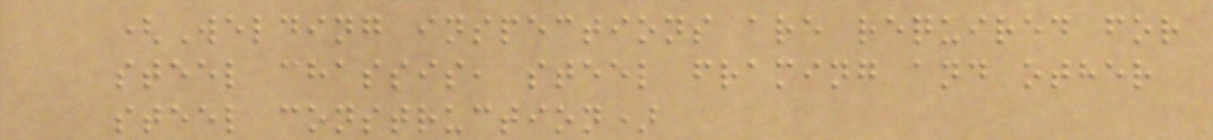(Welding inspections are required for
steel chassis, steel framing and other
steel construction)
